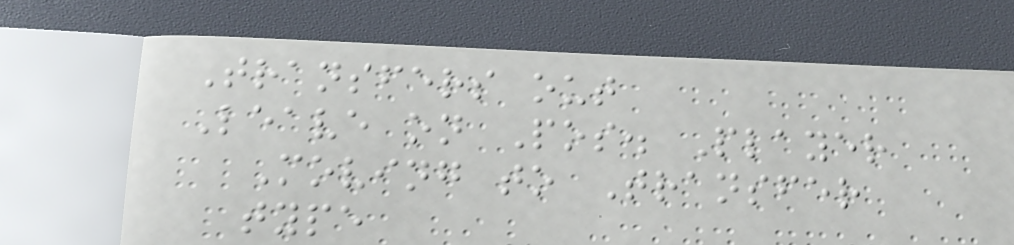Transfers out
Leave on Pos. Player
Moving to Transfer
type
